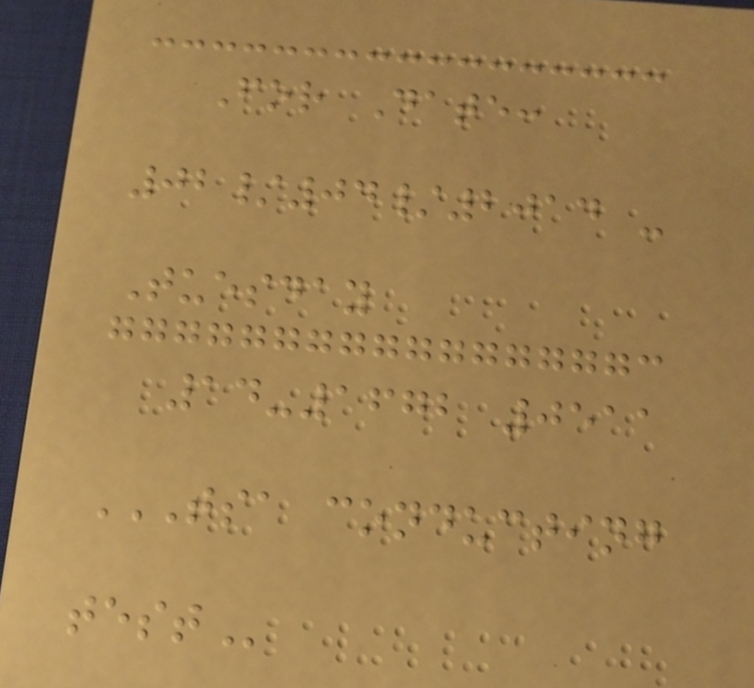For Date:
02/04/2014 -
Tuesday
14-1672 0511
TSA CONDUCTING
TEST
